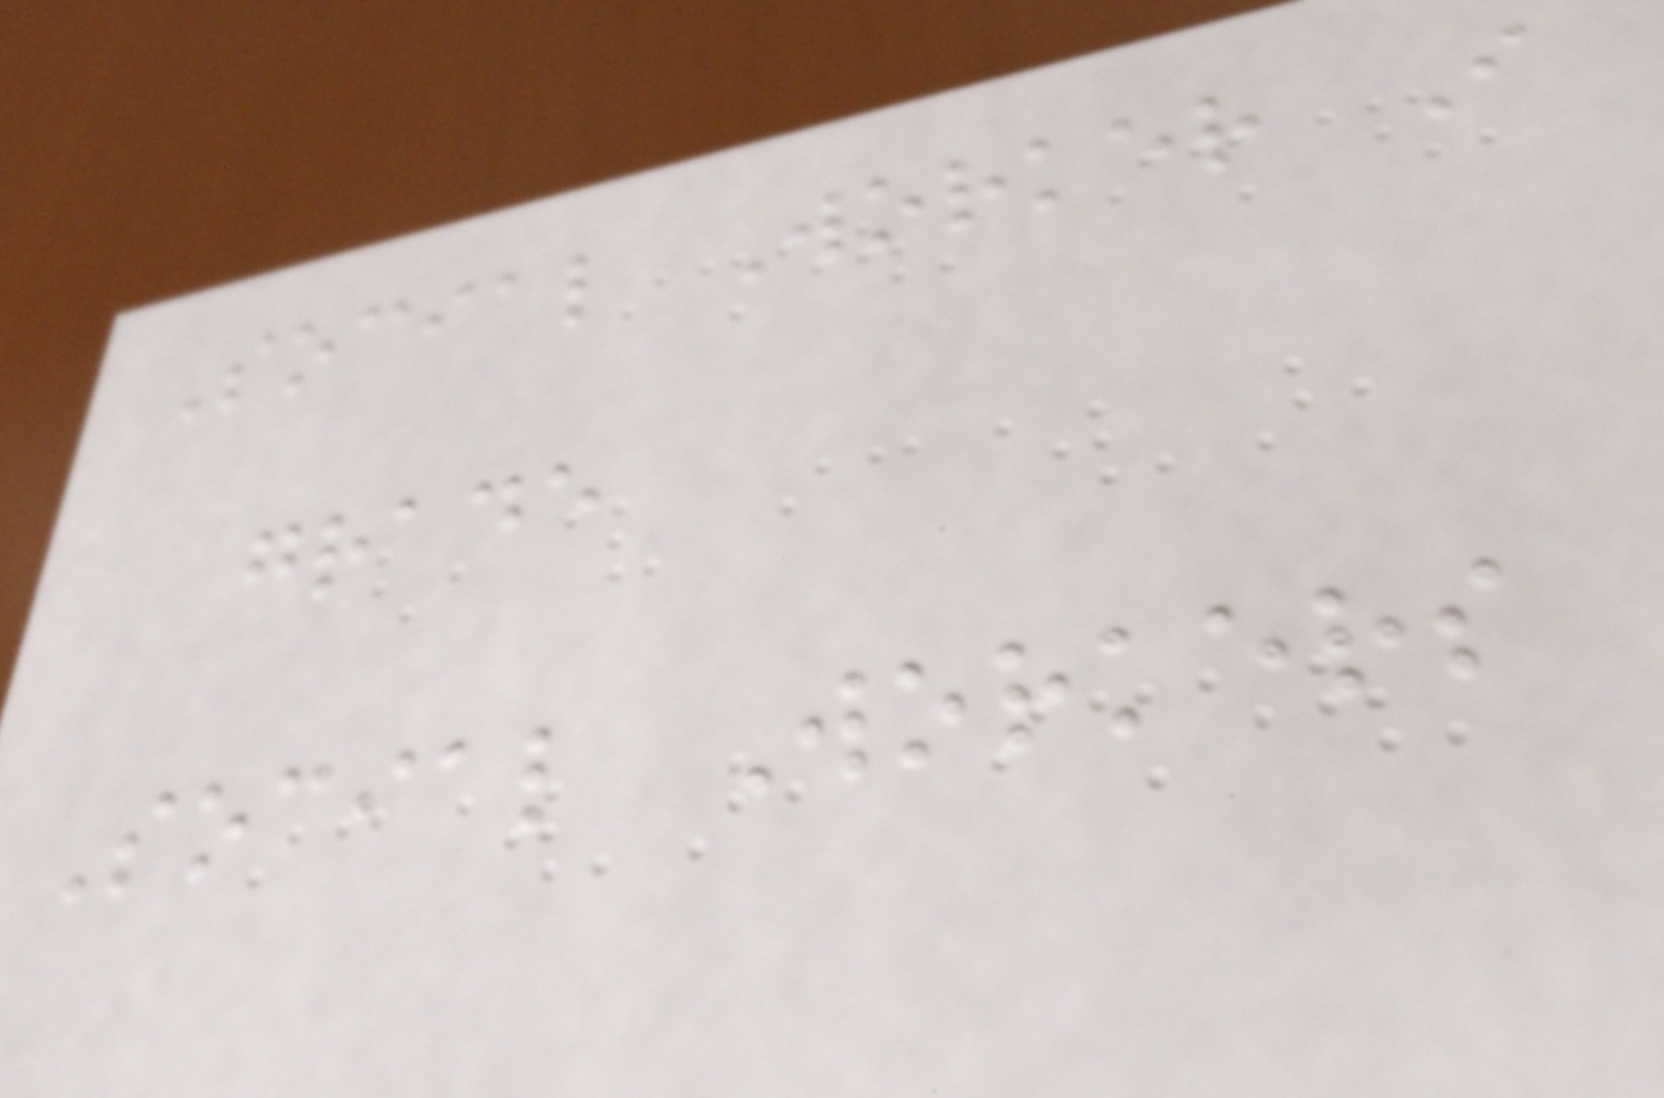Social Worker I
grade
Social Workers
